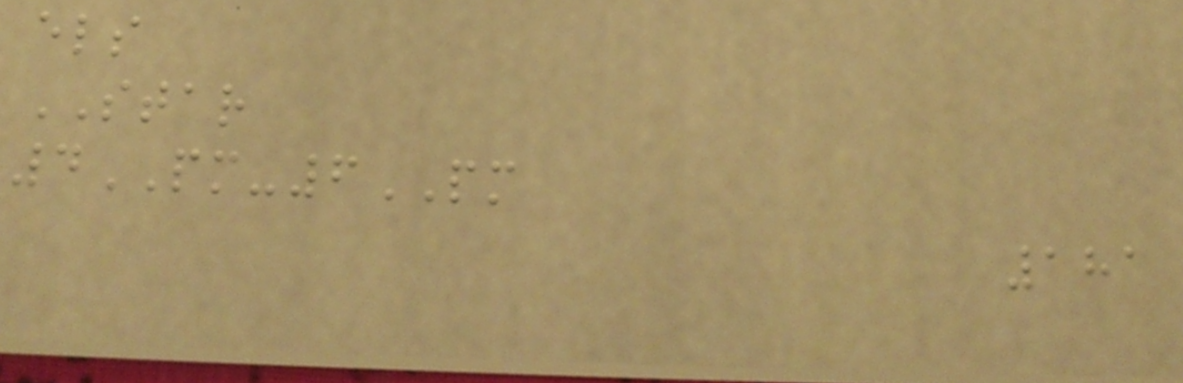els
STAR
4PM-6PM
181
